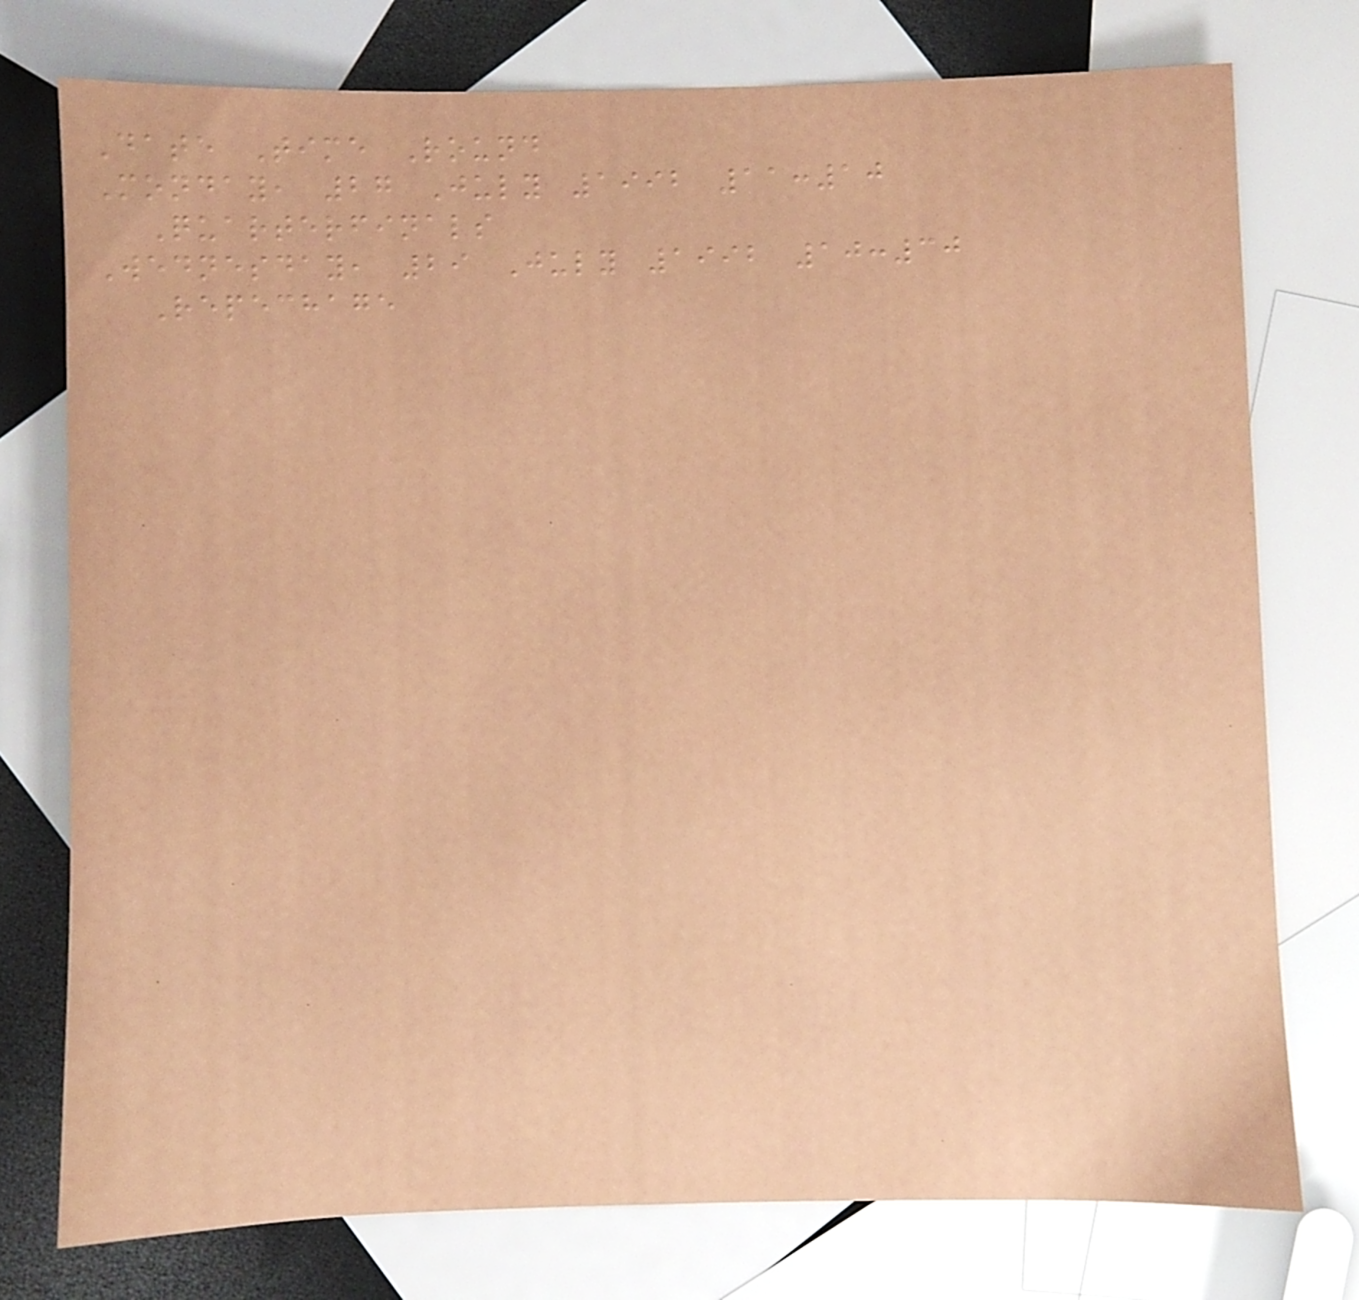Date Time Round
Monday, 27 July 1992 11:10
Quarterfinals
Wednesday, 29 July 1992 10:30
Repechage
